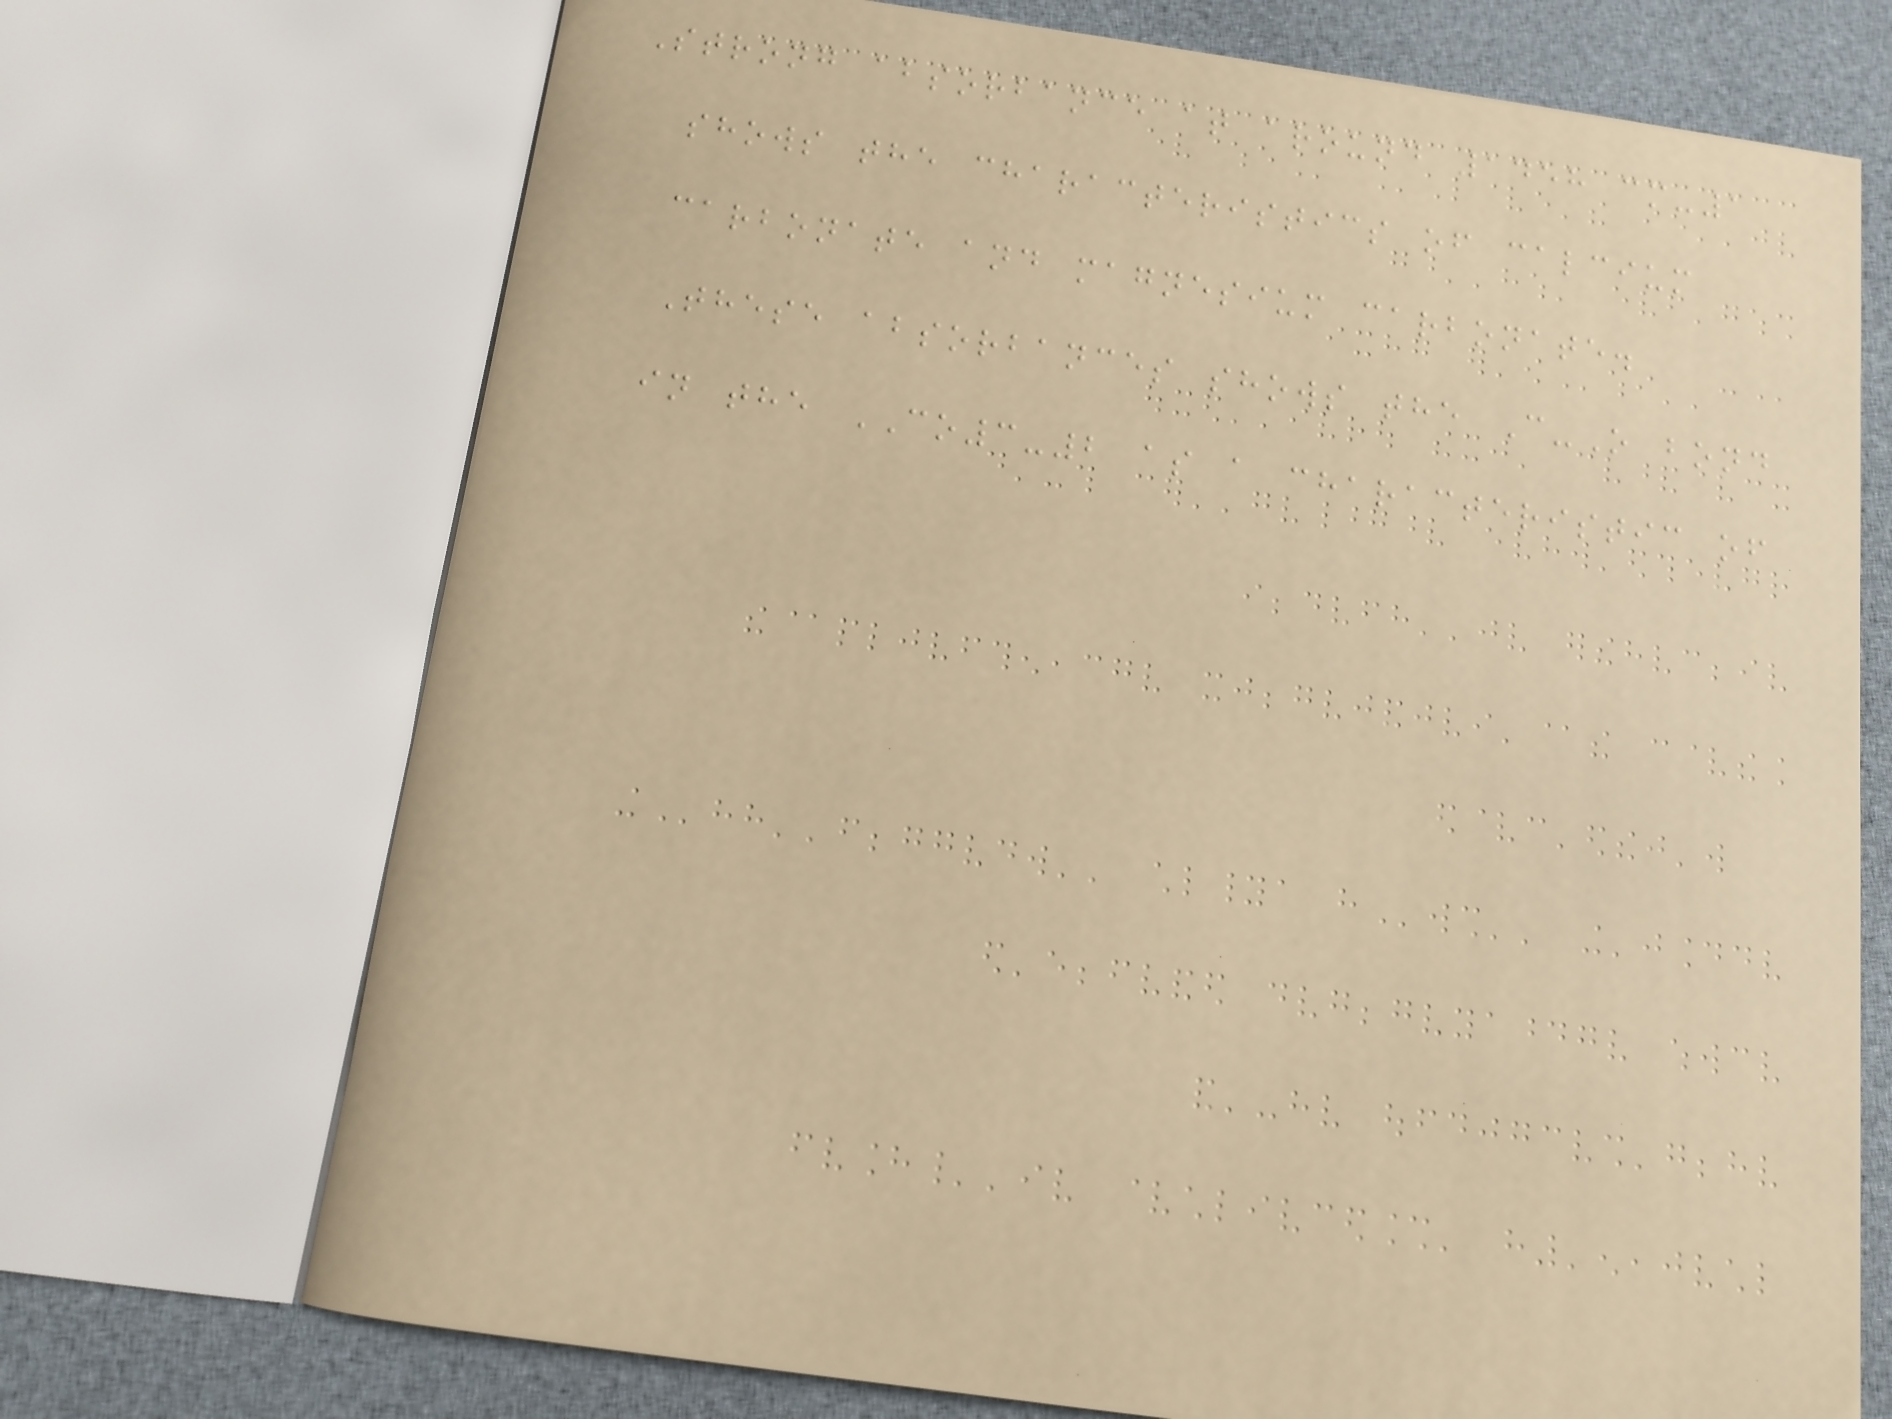Strong absorbance at around 1458 cm-1
shows the characteristics of calcium
carbonate and magnesium carbonate.
These absorbances shows the C-O bond
in the CO3-2 as a characteristic of
